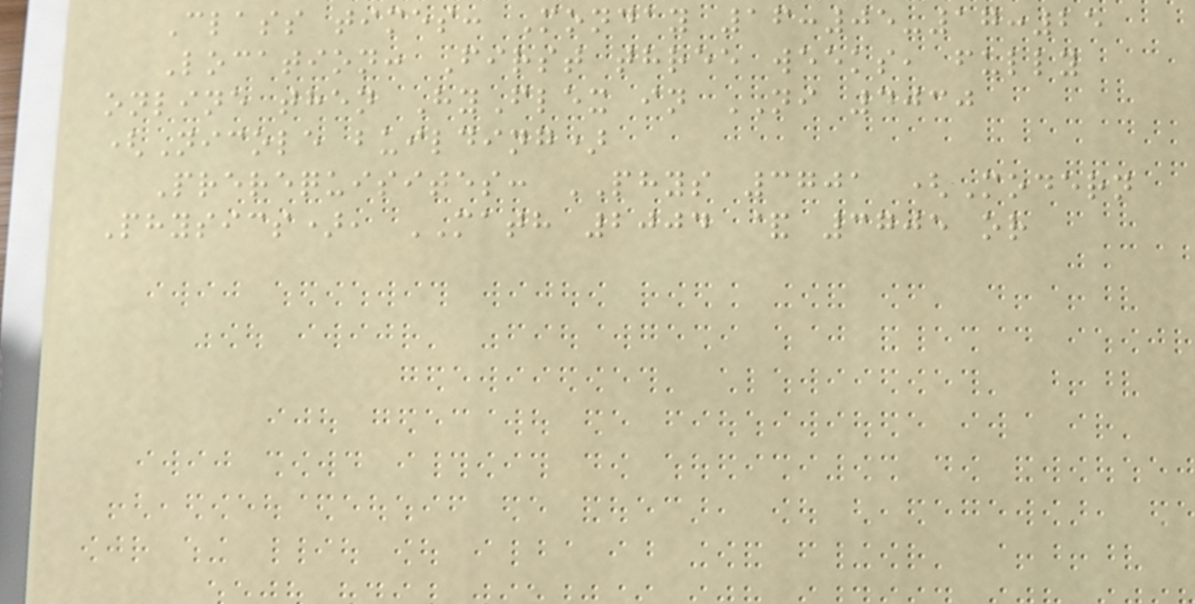Class times: Monday 16:05-17:25
Location: First three weeks, fully
online then HyFlex in NI 4030
(Nicole building)
Prerequisites: PHYS 3701 (Modern
Physics), MATH 2004 & 3705 or
